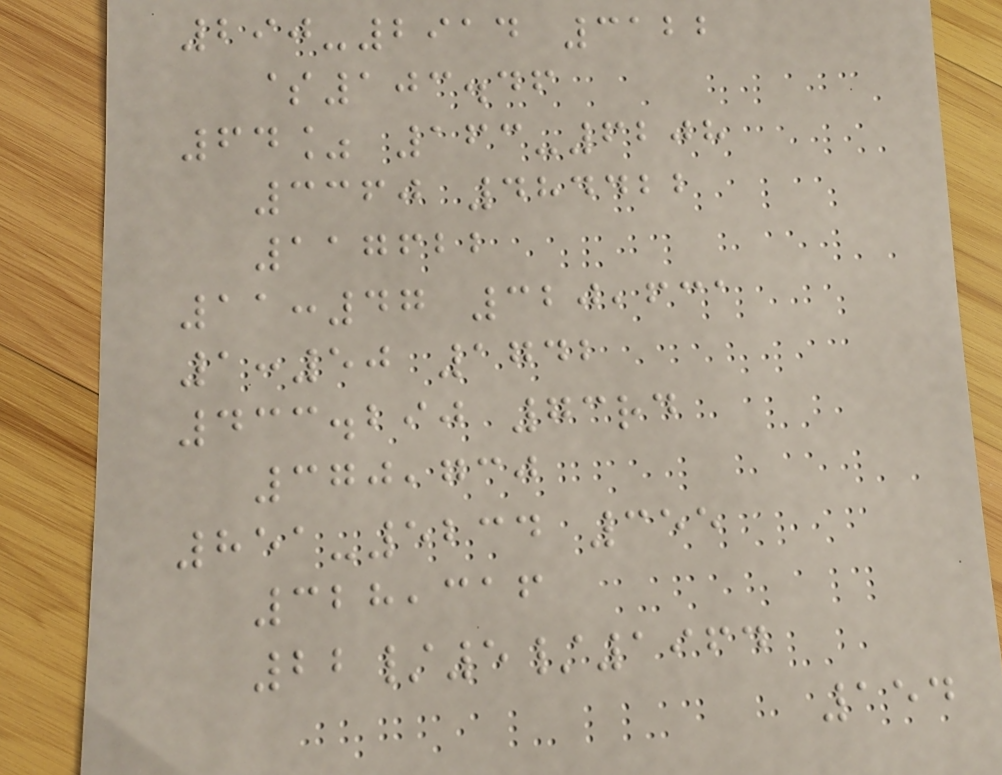290-2914 3122
$103.46
64% 163-6208
3360 484422
117622
11:47 320,631
1:50 1742
433.290 73rd
370,730
851-5234 355
328,316
22/5/1964
154
